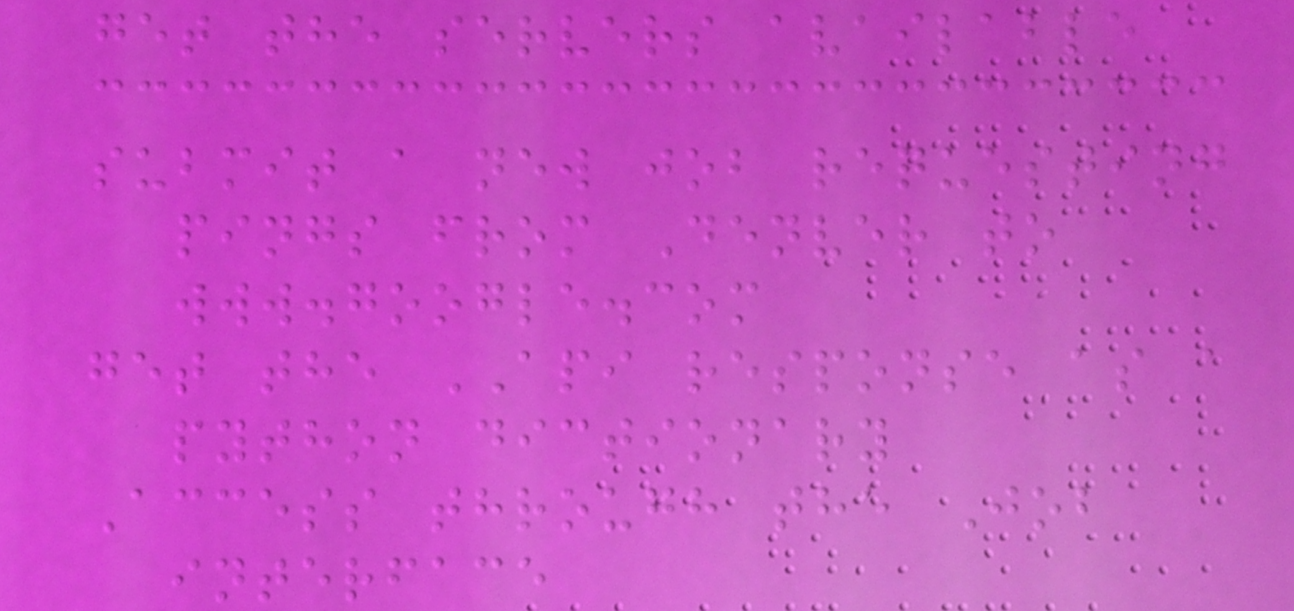get the servers available
submit a new job requesting
pings from Denver to
www.google.com
get the API response as a
python dictionary
Access through the Job
interface
